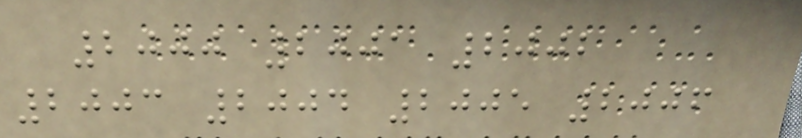2000 2001 2002
2003 2004 2005 2006
